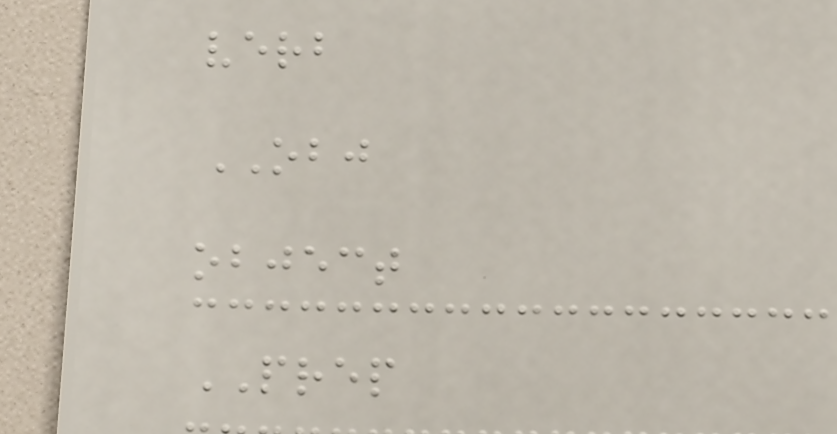verb
OBJ
object
PREP
